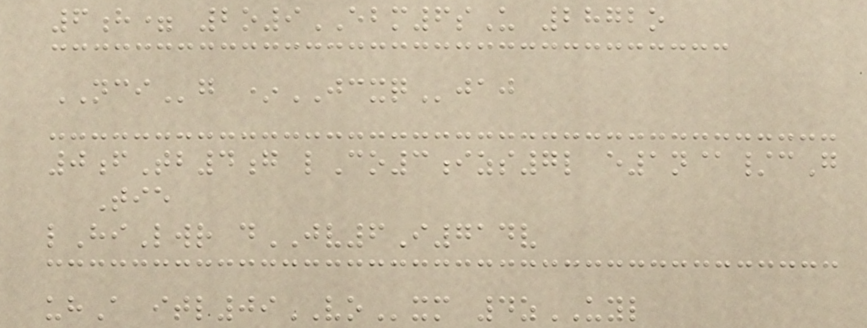6h= 2o9EBM6sU 2872o
NCIg *JCXQjaj
0fTb4g lCo3izs7l e1n@/cG
Tie
lHiLwr dJV6I714v
uhA itl09VOxm 4zUYL
